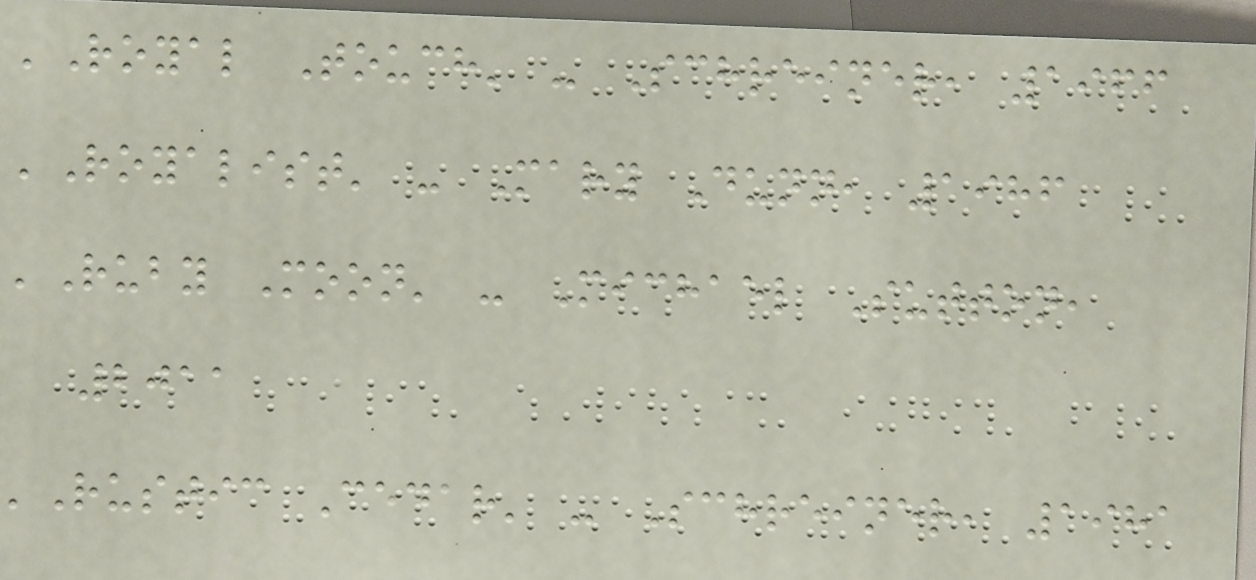'Royal Touch' - Schreiner, 1966
'Royalist' - Mary Dunn, 1986
'Ruby Moon' - Michael Sutton,
2011
'Rustic Cedar' - Schreiner, 1981
